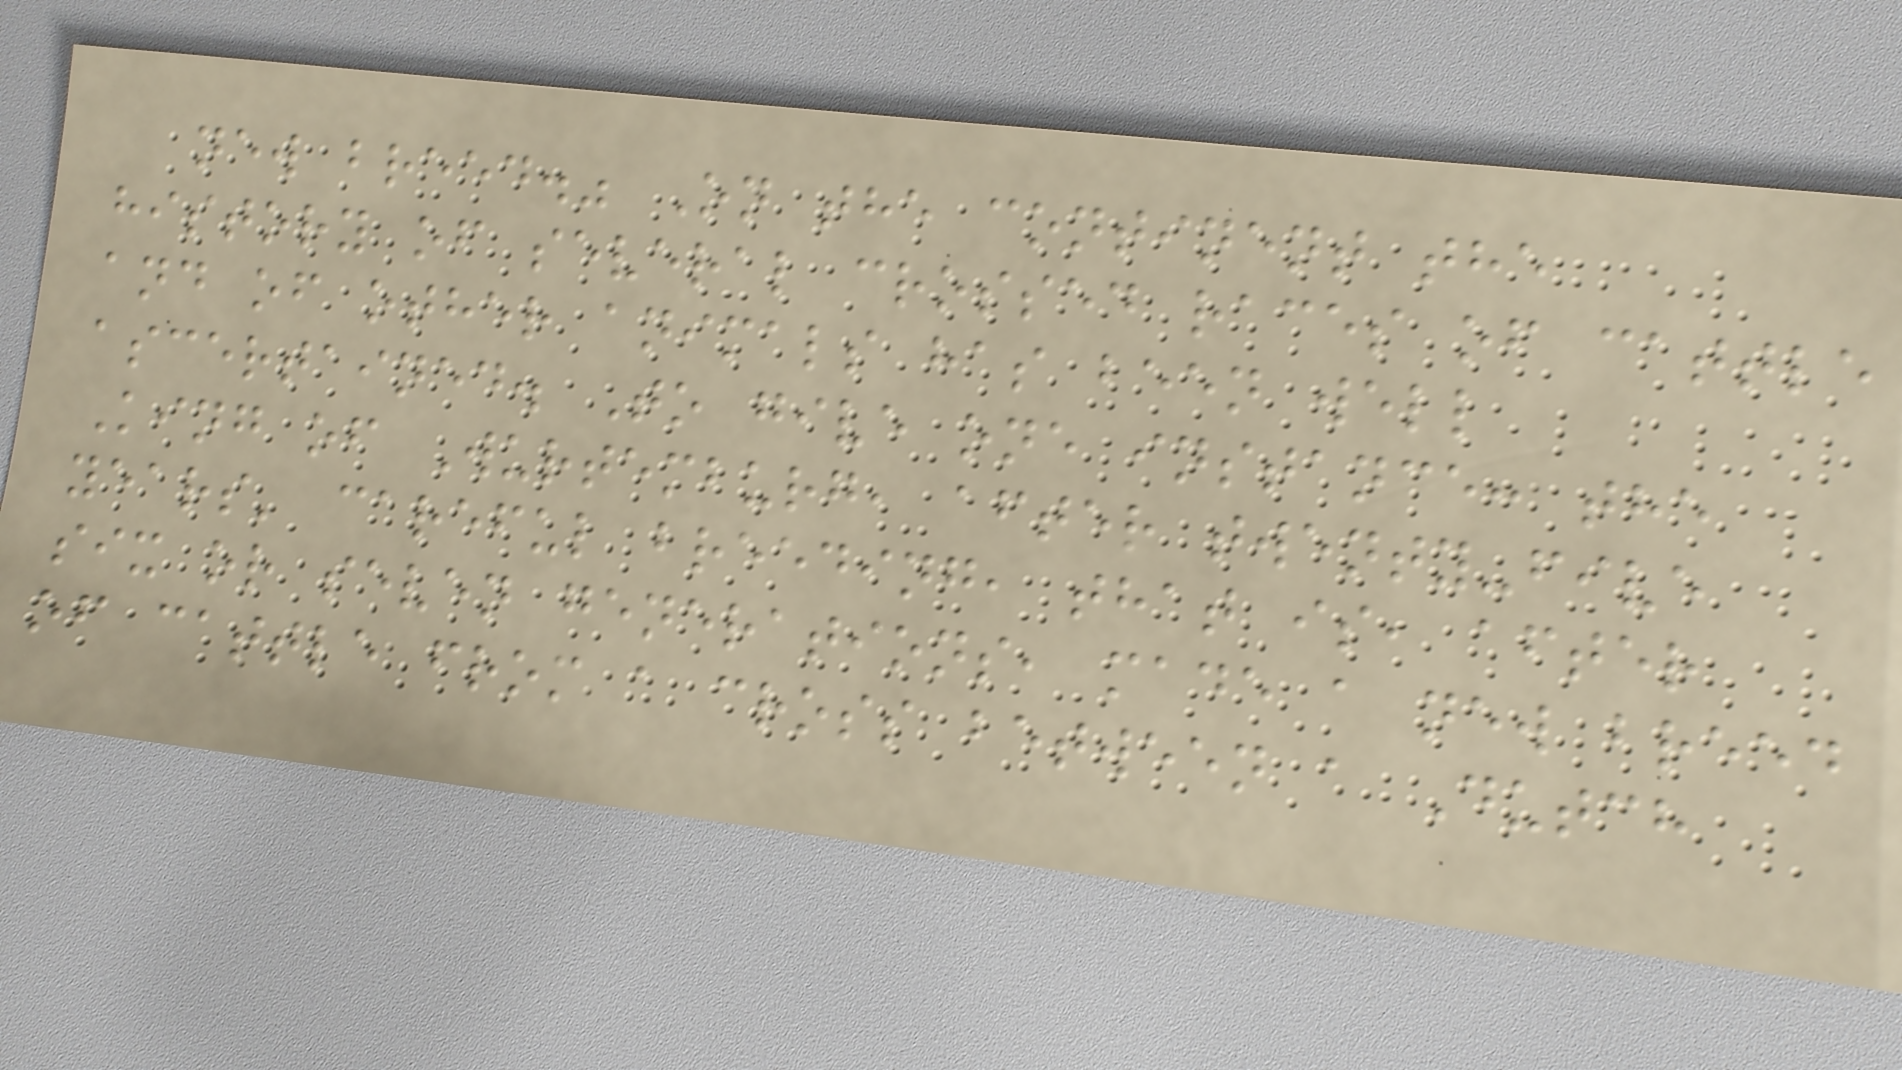new breed." On the continent the
history of several crossed races of cattle
and of other animals has been well
ascertained. To give one instance: the
King of Wurtemburg, after twenty-five
years' careful breeding, that is, after
six or seven generations, made a new breed
of cattle from a cross between a Dutch
